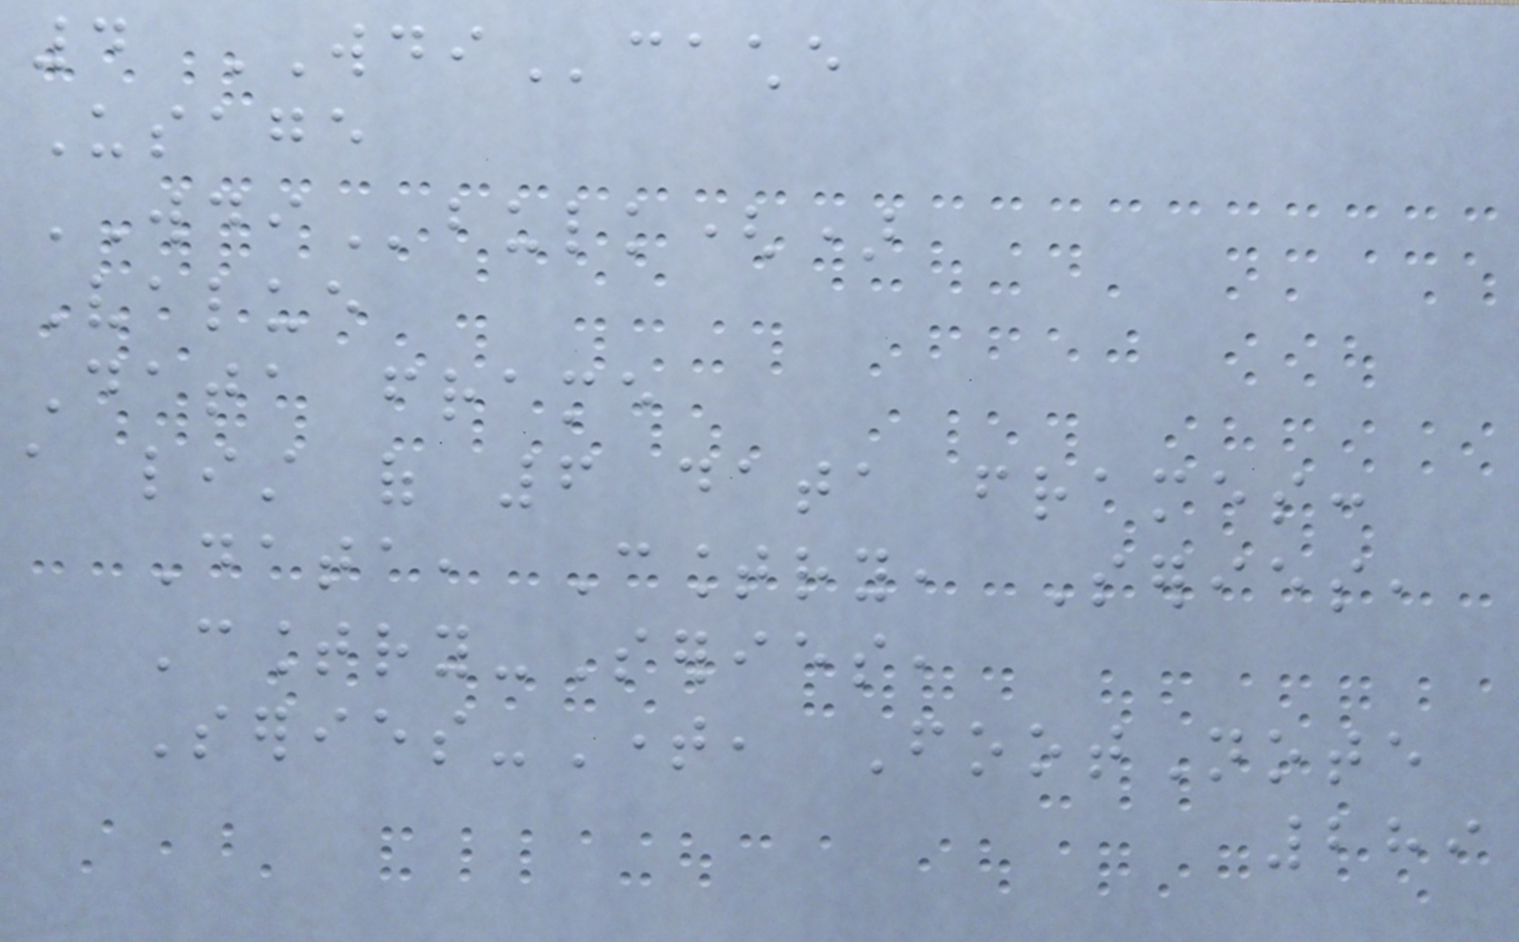4 WDIcache
Usage
WDIbulk()
Value
Data frame
a list of 6 data frames:
Data, Country, Series,
Country-Series,
Series-Time, FootNote
289
